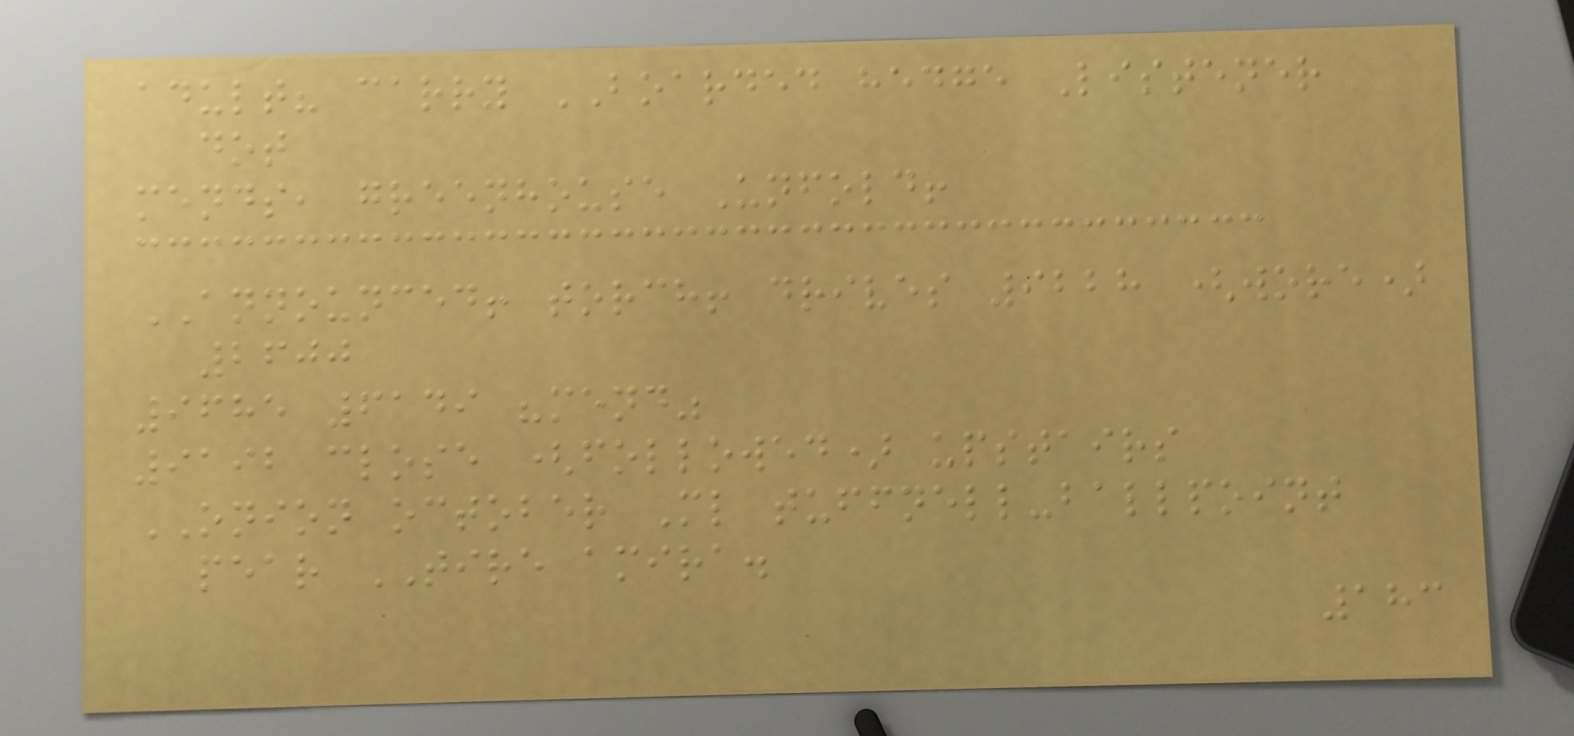adult? carry BOARDED hedge Listener
dot
mends, greenhouse Unfold!
ANNOUNCED! torch! drives 9228 (wore)
2600
9685 6149 "mend"
9192 close (followed) upstairs
ONION october Ml tuffnell-ballpoint
pear TIRE amira.
183
